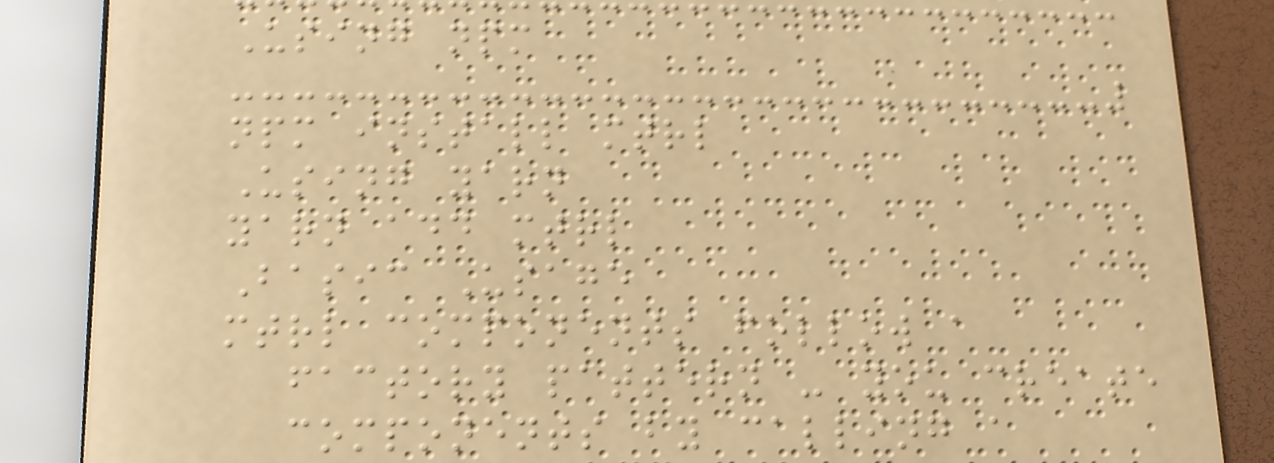Using npm
npm install mtrl
Using yarn
yarn add mtrl
Basic Usage
mtrl components follow a
factory pattern - you create
components by calling a
